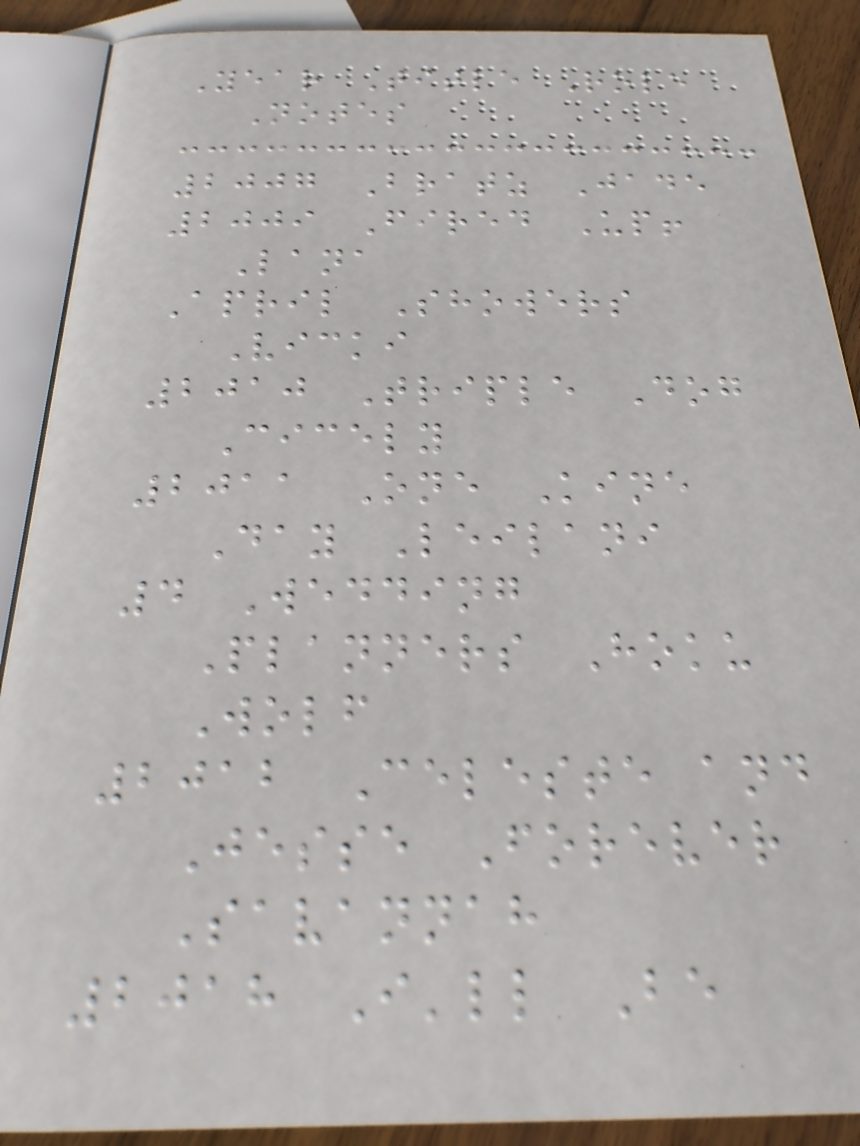Year Title Role
Notes
2007 Bratz Jade
2009 Fired Up!
Lana
April Showers
Vicki
2010 Triple Dog
Cicely
2011 One Kine
Day Leilani
4 Wedding
Planners Hoku
Wolf
2012 Celeste and
Jesse Forever
Savannah
2018 I'll Be
